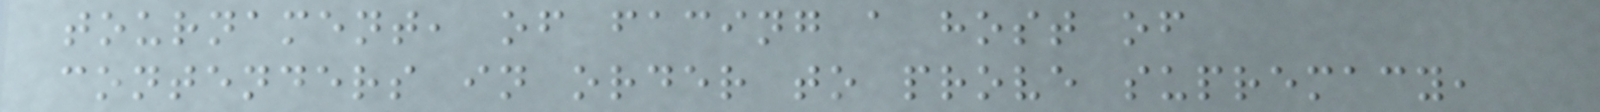tournament, of facing a host of
contenders in order to prove supremacy,
